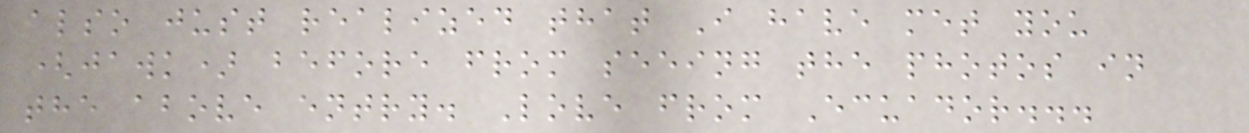also just realized that I have met you
(jawk) before from seeing the photos in
the above entry. Love from Ecuador...
